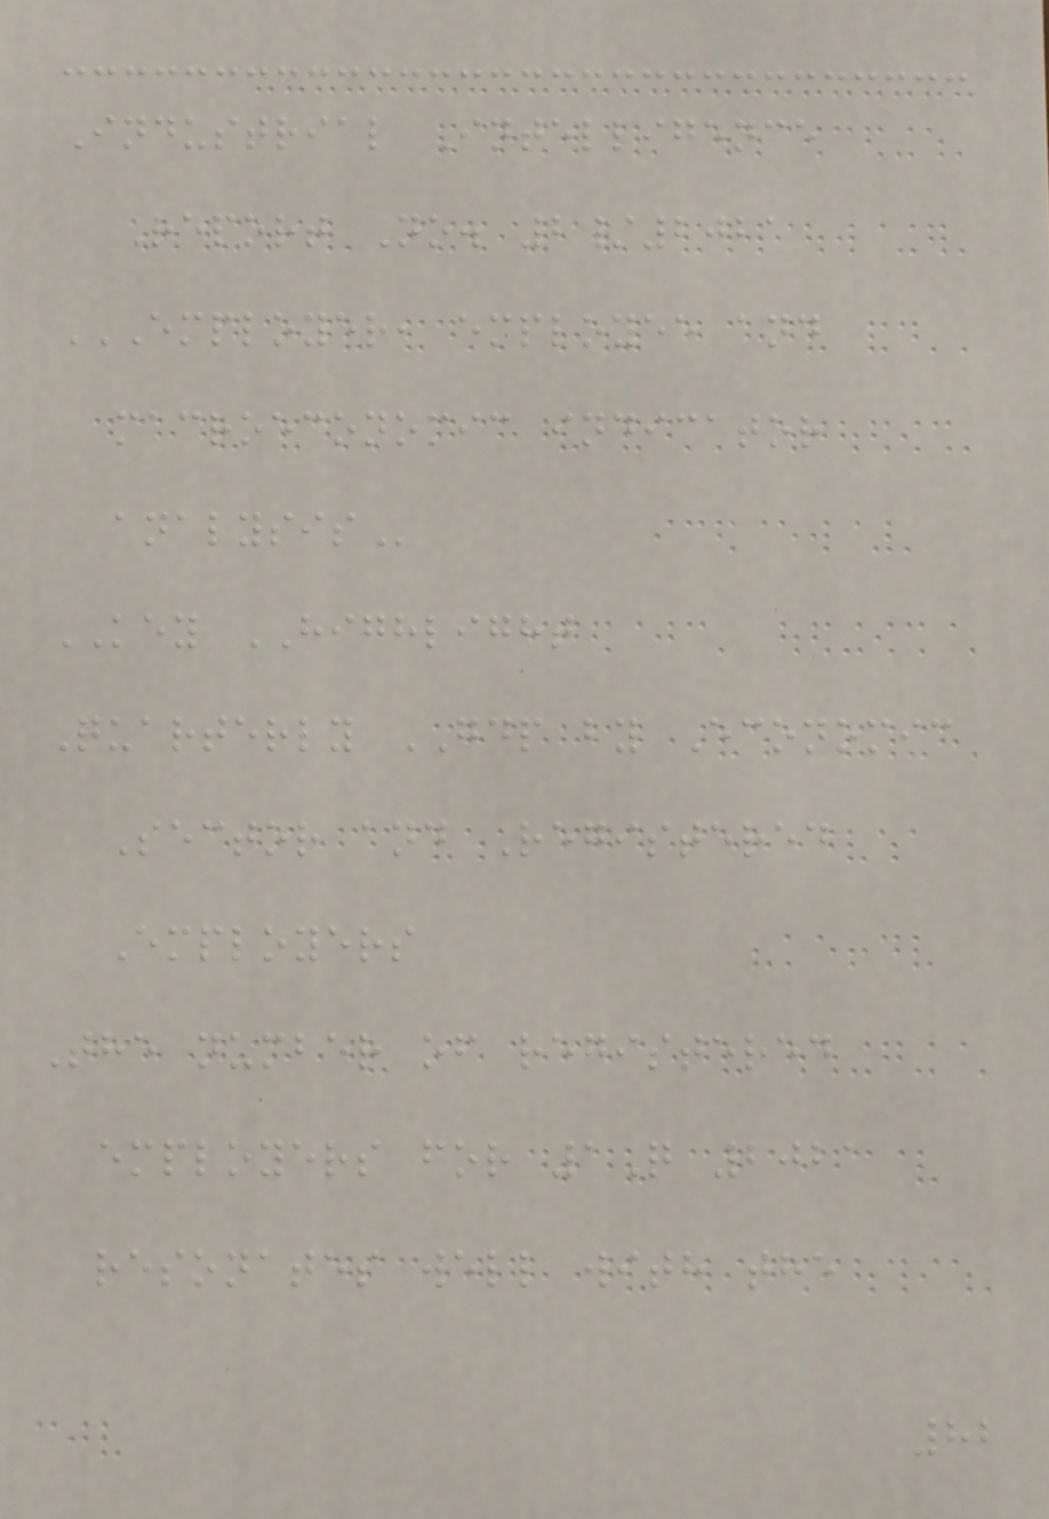Industrial Intelligence
Report No. 2/2021
EMPLOYER, EMPLOYEE AND
MACROECONOMIC INDICATOR
ANALYSIS
KEY HIGHLIGHT
Quarterly GDP by Economic
Sector and Registered
Employers
The number of registered
employers for 1Q 2021
resonates well with the
82
